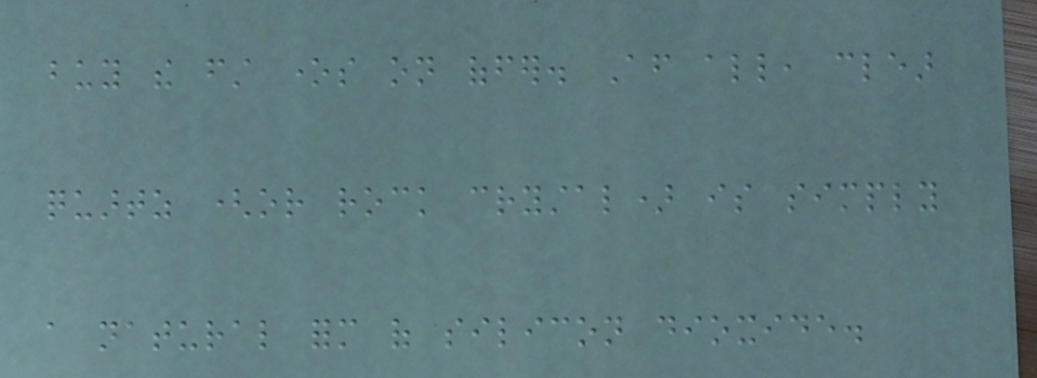buy the first ones on offer. After all, clear
quartz (or rock crystal) is simply
a natural form of silicon dioxide.
